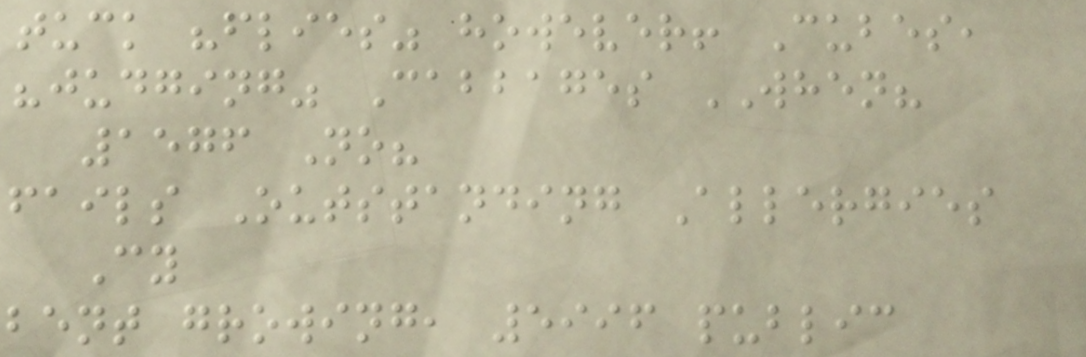tuck "flies" however! Cubes,
"judging" Cabbages WHEN?
1576 No?
fails Outstanding Allergies
Cy
bent growing, 5996 public
